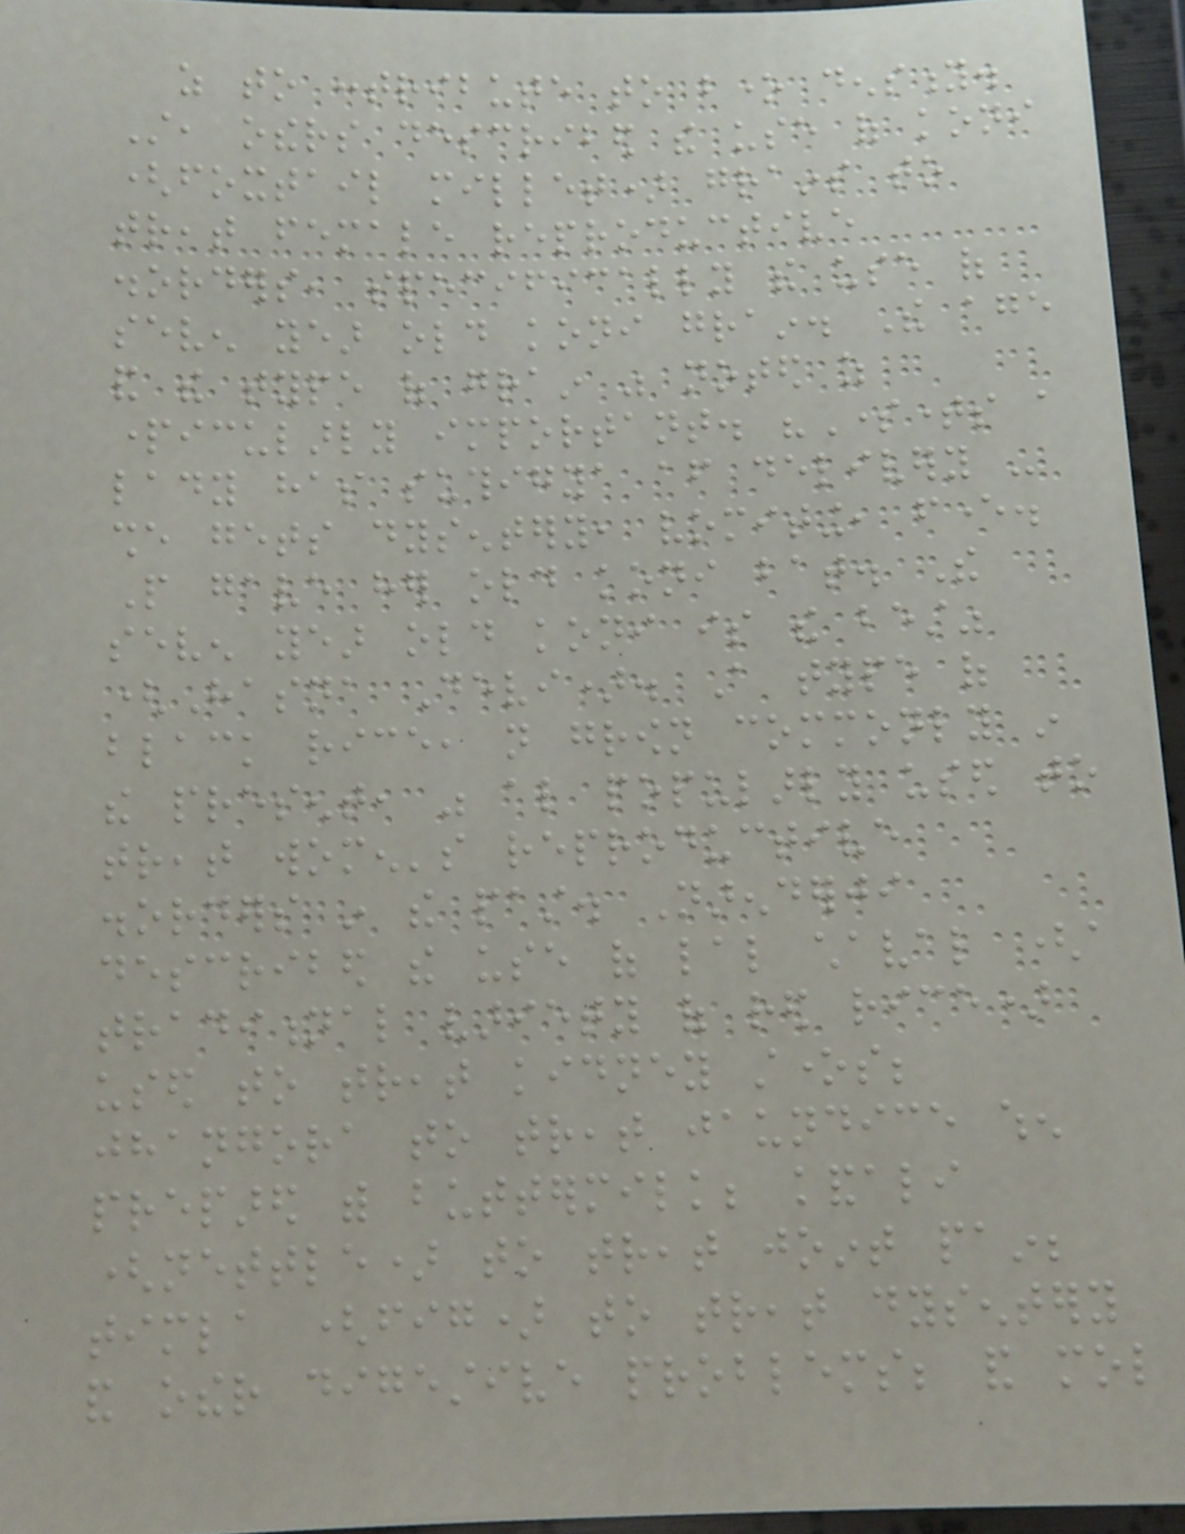as to contribute to bone density.
Still, others described the use of koni
(foxtail millet) grains to
treat female reproductive
disorders, specifically the use of
seven year old koni grain. The age
and the type of grain was noted as
particularly important. "Sometimes a
lady has suthigya after delivery -
she gets dysentery, vomiting, fever.
People gave her old koni bat. The
seven year old koni is the best"
(Hasna Devi). A type of
black rice, not grown commonly in
the present, was also popularly used to
treat women's reproductive
disorders in the past. Narenderji
described the use of lal chaval (a
traditional variety of red rice)
used to treat kidney stones;
jhangora to treat jaundice when
prepared with buttermilk; kandali
(nettle) to treat joint pain;
timla (fig) to treat dysentery
and other digestive problems; and mol
